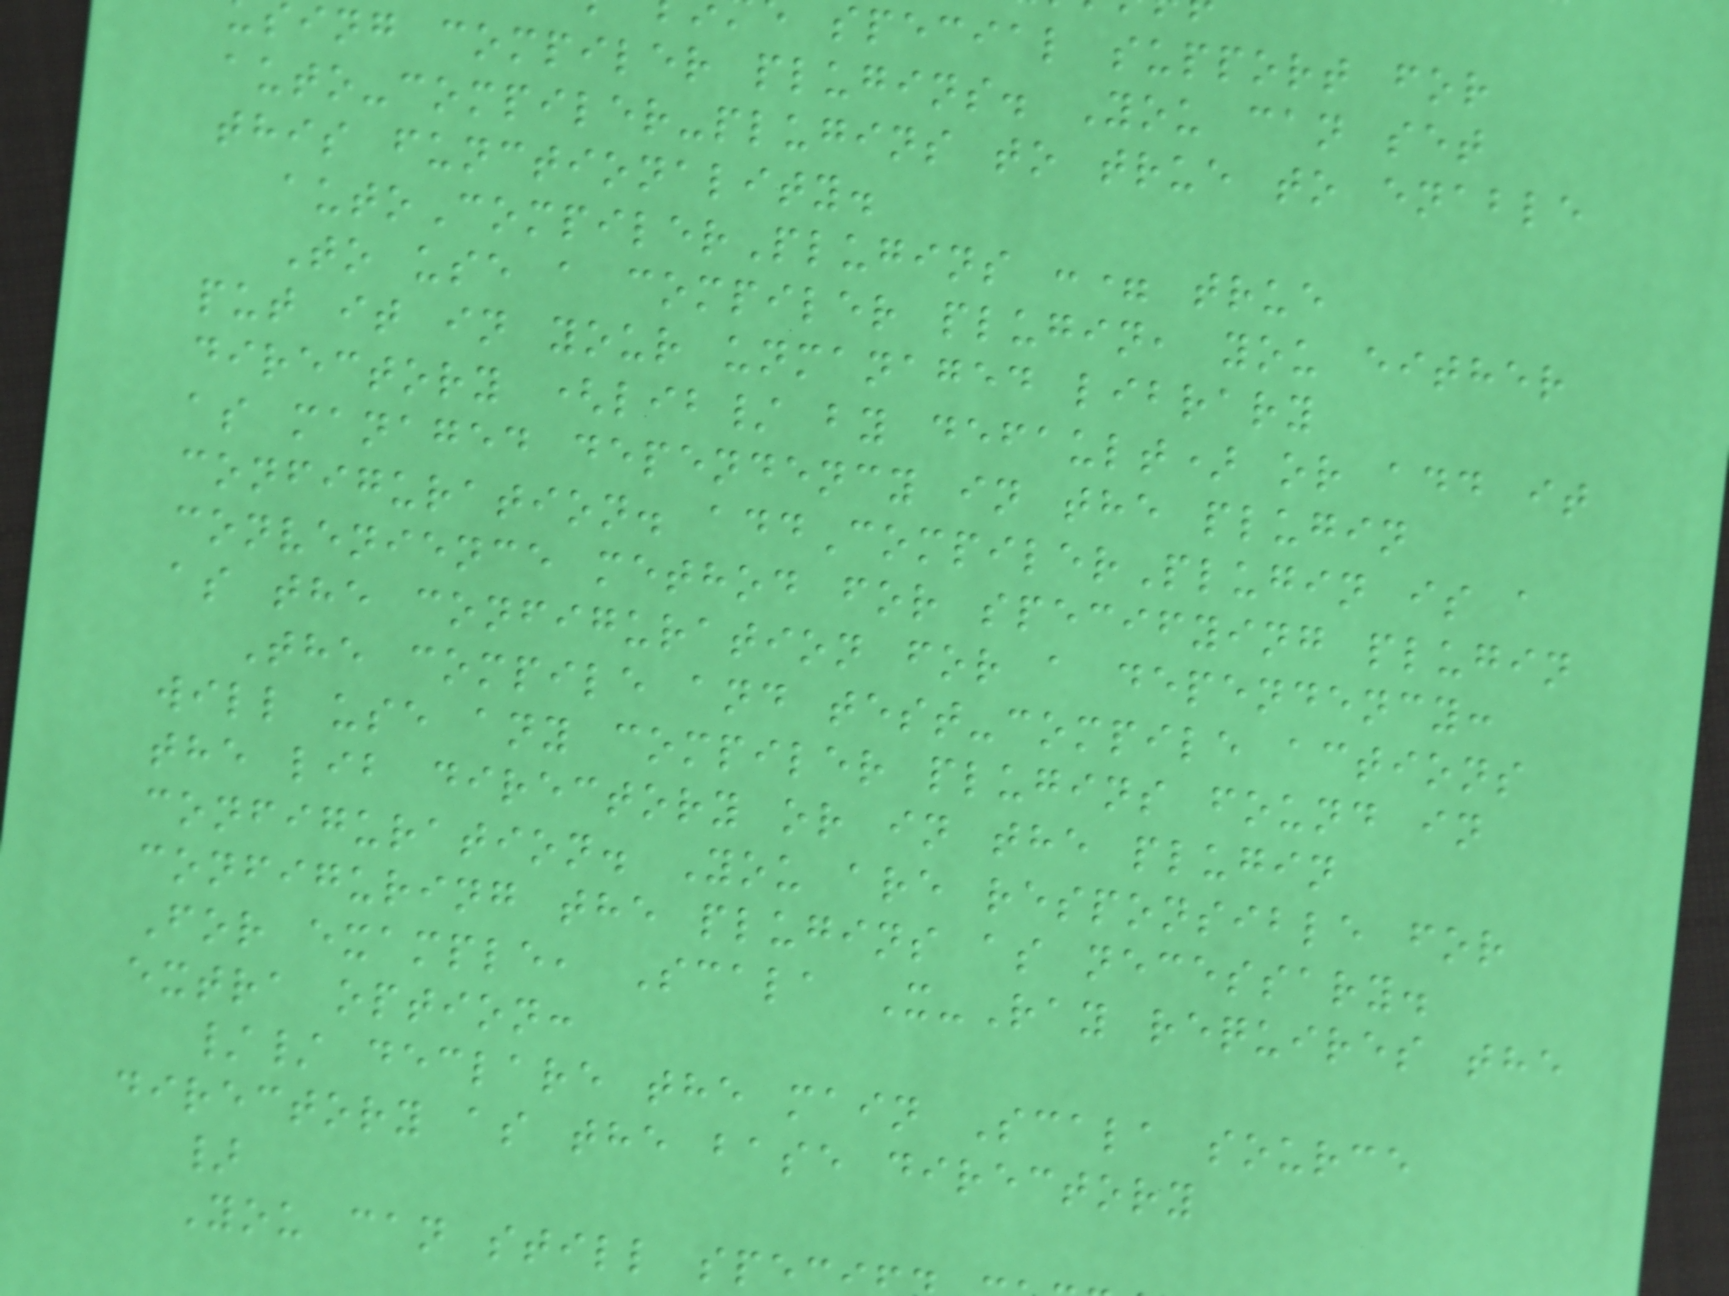special support for
ing compiler plugins. You can set
auto-compiler-plugins to true to enable
this functionality.
autoCompilerPlugins := true
To use a compiler plugin, you either
put it in your unmanaged library
directory (lib/ by default) or add it
as managed dependency in the plugin
configuration. addCompilerPlugin is a
convenience method for specifying plugin
as the configuration for a dependency:
The compile and test-compile actions
will use any compiler plugins found in
the lib directory or in the plugin
configuration. You are responsible for
configuring the plugins as necessary.
For example, Scala X-Ray requires the
extra option:
// declare the main Scala source
directory as the base directory
}
You can still spec
